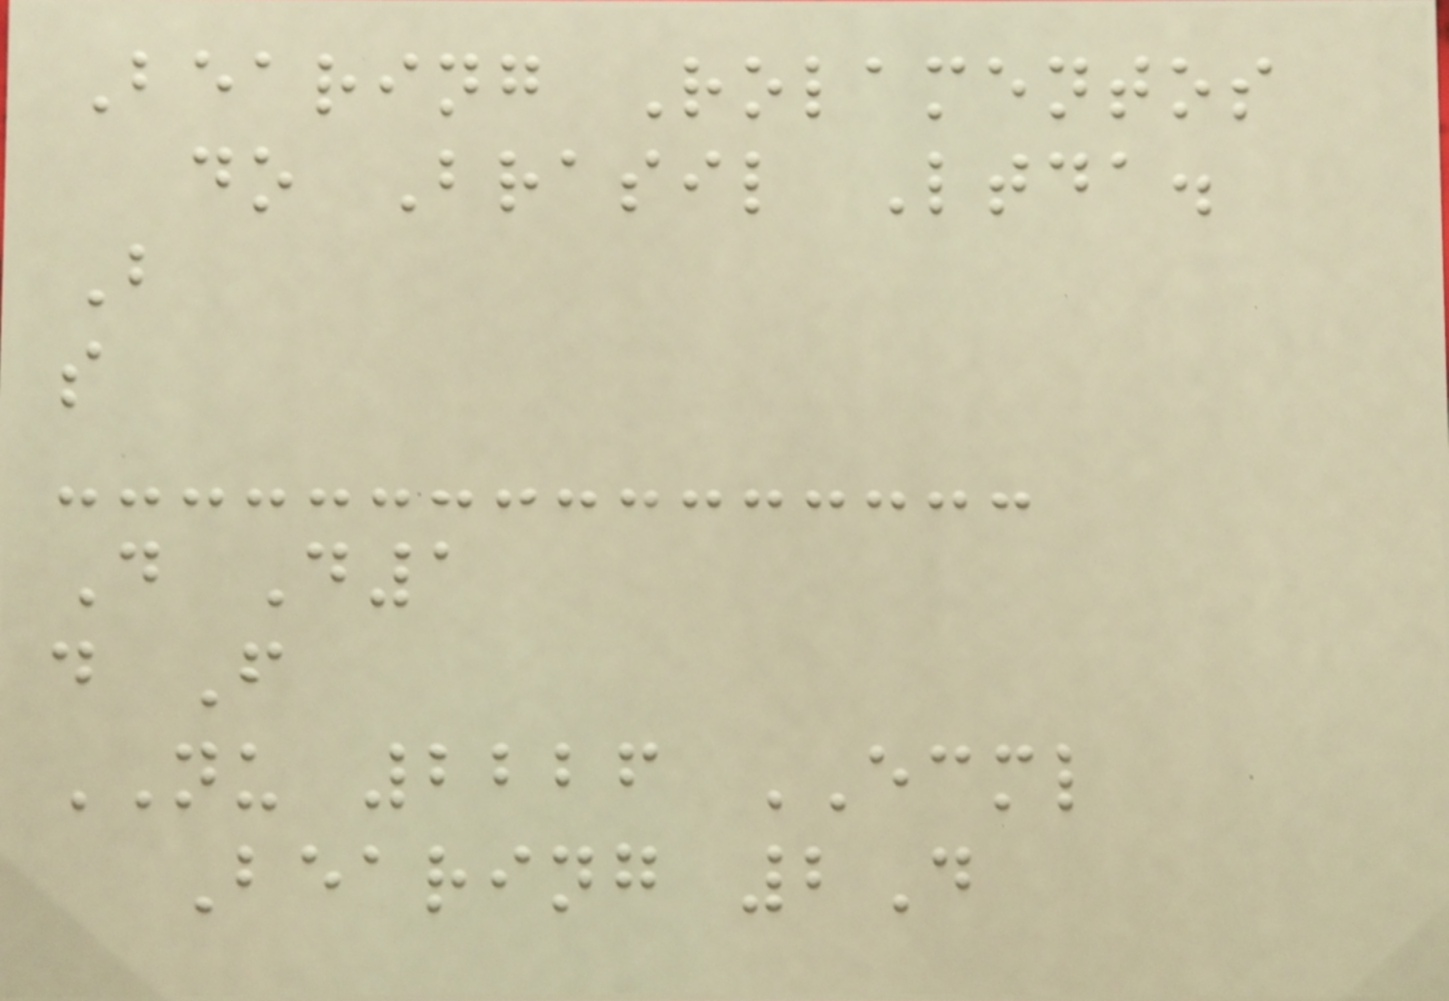Bearing Rolamentos
do Brasil Ltda.
B
s
D D1
d F
NU 2226 ECML
Bearing 2D
